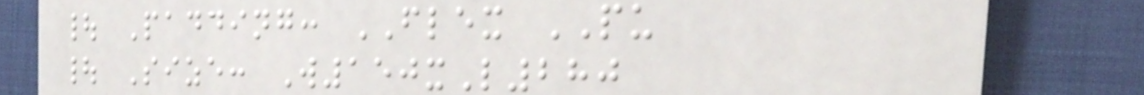| Padding: FLEX PU
| Size: W150xL280
